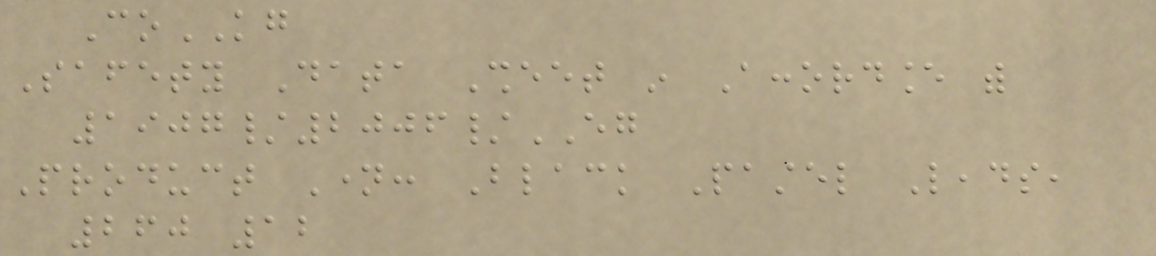CoKG
Safety Data Sheet in Accordance with
1907/2006/EG
Product Name: Black Pastel Leads,
260 12
